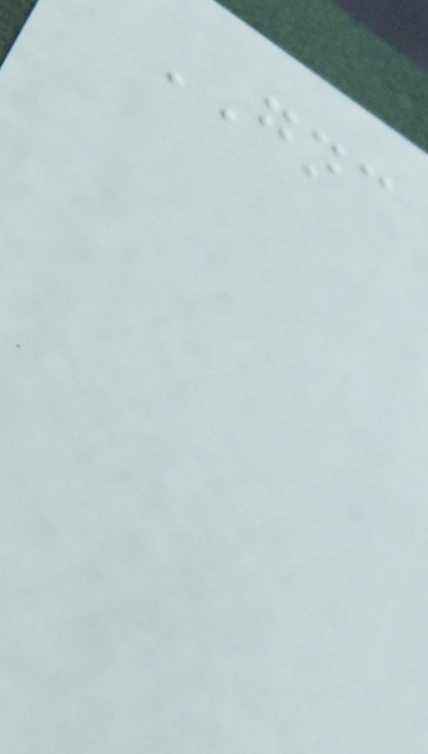GNC
